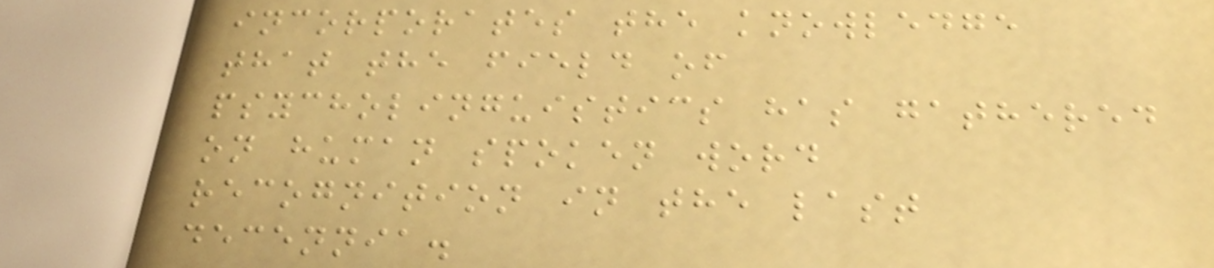incorporates the knowledge
that the field of
psycholinguistics has gathered
on human spoken word
recognition in the last
decennia.
